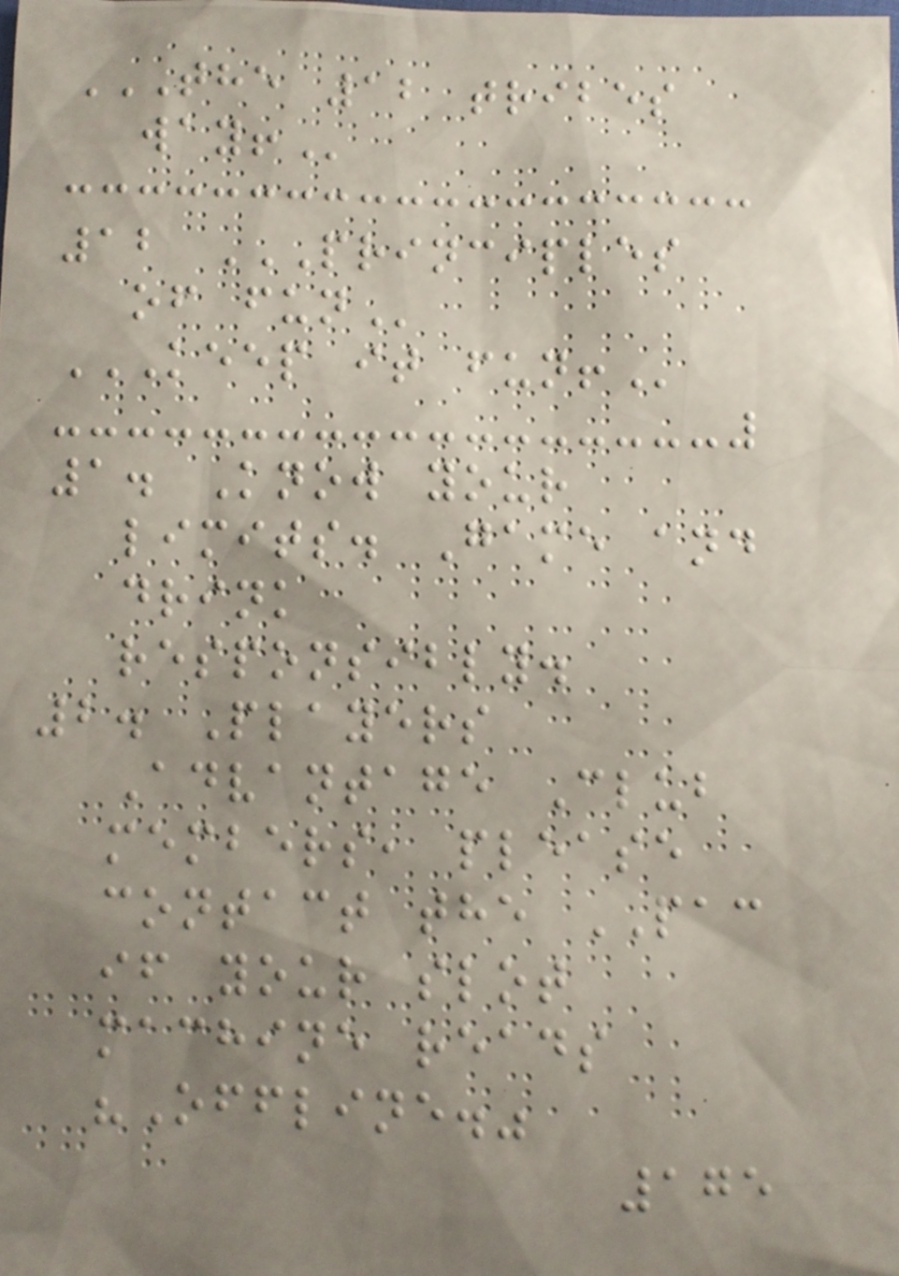THE 12 TRIBES
WAY!
12 PRINCIPLES
OF FUN
KEEP IT FUN!
1. Know your
limits. Game and
drink
responsibly.
2. Players
Advantage Club
members, please
contact the PAC
if your slot
machine reads
"Offline."
175
